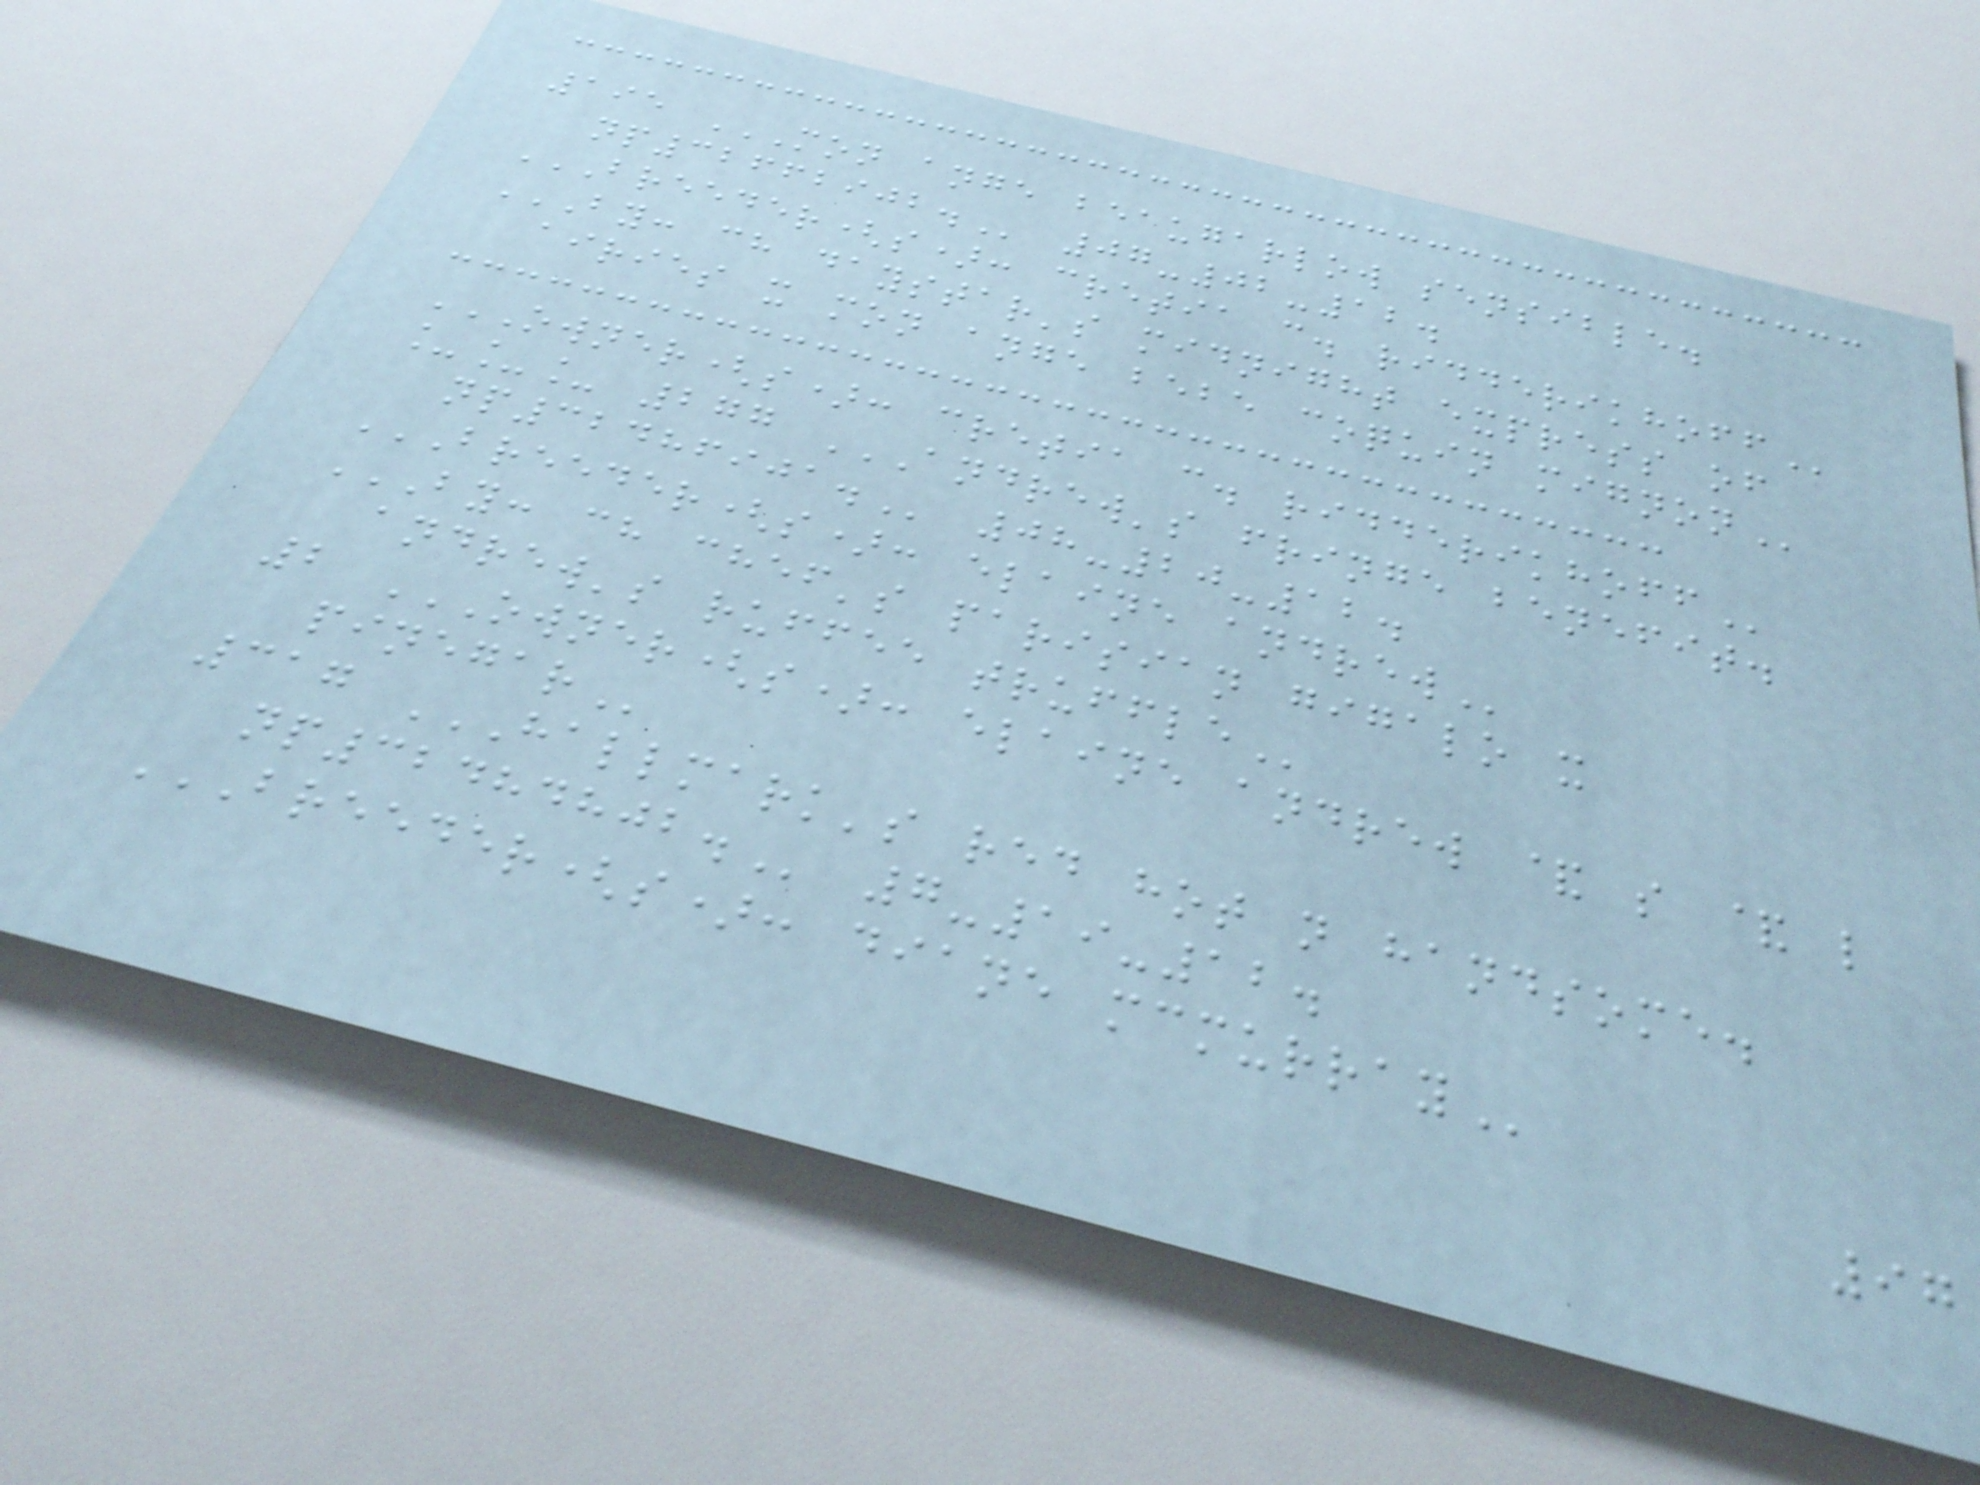195 MON ANGE BEAUGARLOW SENSIBLE.
NP32662902. 07-02-12.
BREEDER(S): CRETIA C. RIDDERIKHOFF
BY: CH DAYSTAR'S MIDNIGHT EXPRESS OF
AIRIES X MON ANGE BEBE COQUIN MIGNON
OWNER(S): CRETIA C. RIDDERIKHOFF
___ 277 ANDREW'S FRINGE BENEFIT.
NP32486901. 08-20-12.
BREEDER(S): ELAINE ANDREW
BY: CH CHEF'S PARISIAN GIGALO X
ANDREW'S RUFFEE TRUFFLE
2 OWNER(S): ELAINE ANDREW & S & L
PINEGAR
317 HALLMARK'S RED HOT N HANDSOME.
NP32484802. 7-19-12.
BREEDER(S): DIANE MCMURRAY
97
